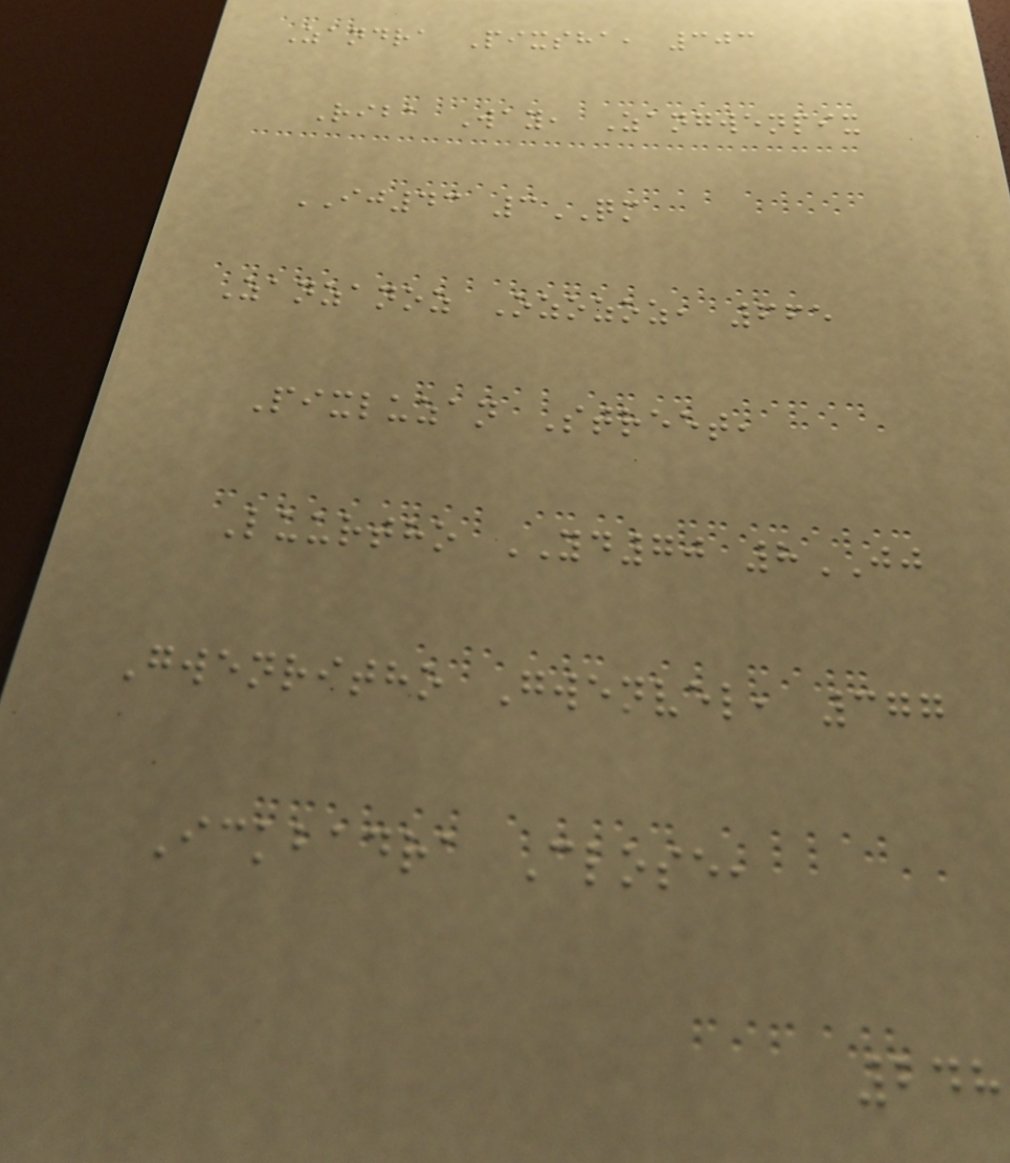Zandra Pixsha, 303
Riba Way, Zangwenpix
IJ43 3QM
Zanzanoz Ozozoz, 665
Pixluzan Street,
Luurtho YD70 8JJ
Gwenritho Gwenvel, 377
Ickbadra Close,
248
